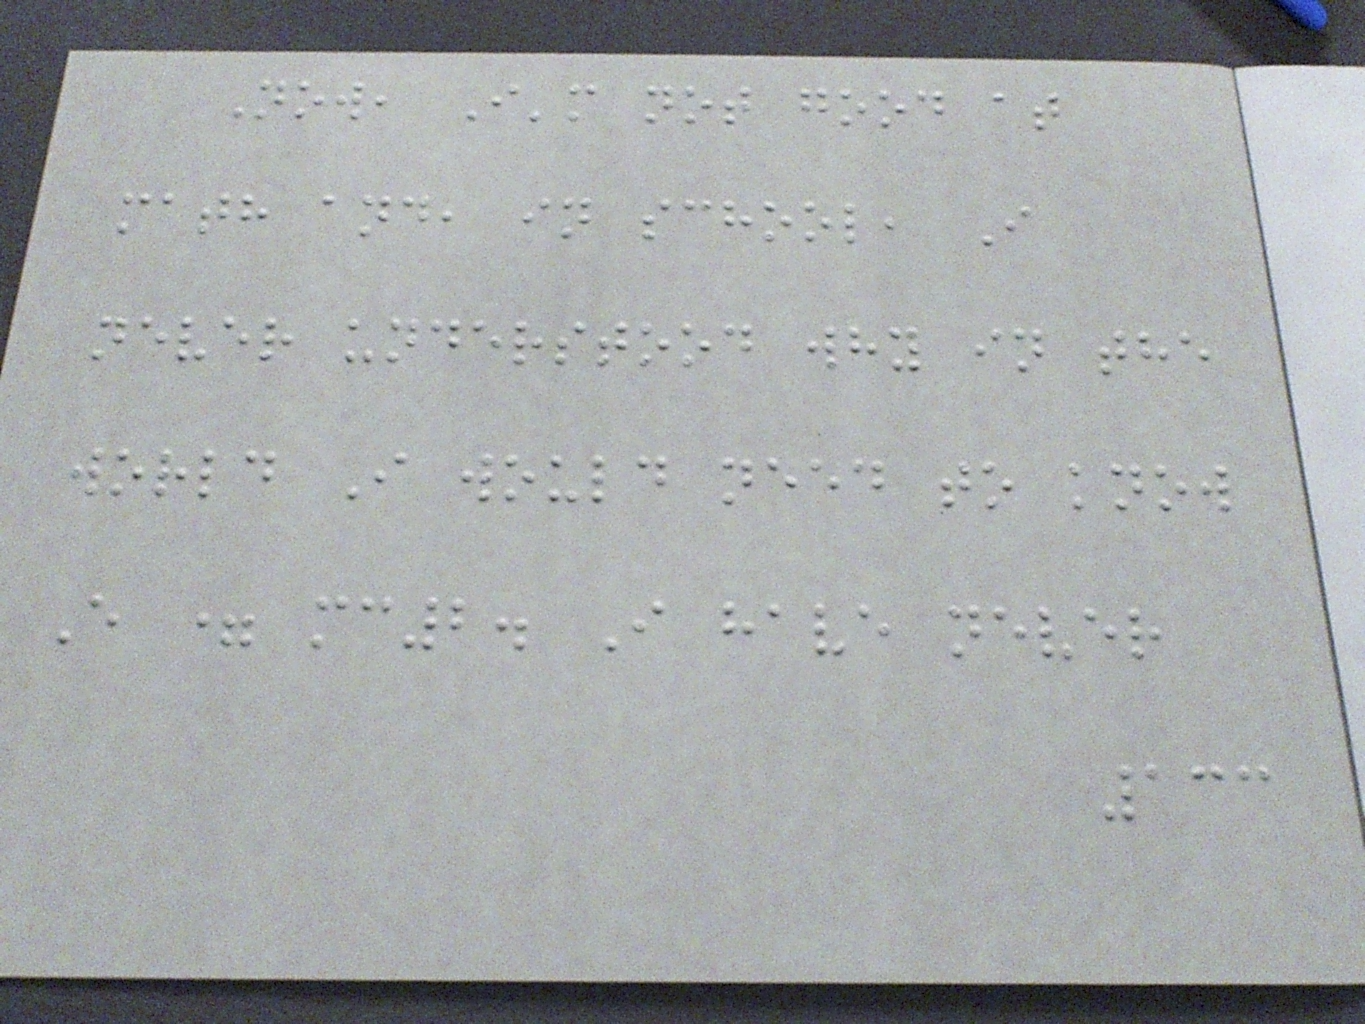Now, I'm not good at
math and, in school, I
never understood why in the
world I would need to know
E = mc2. I have never
133
